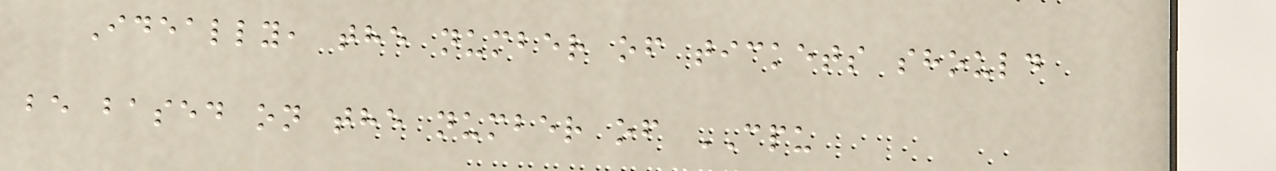Ideally, the number of tickets should
be based on the number of CPU
